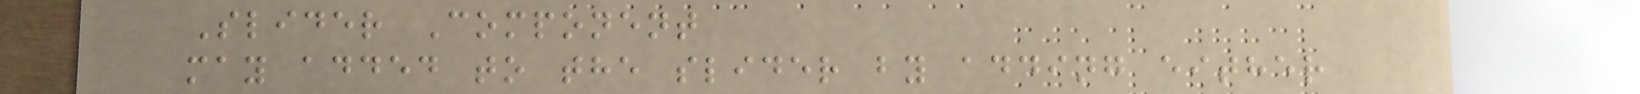Slider Component
may added to the slider by adding either
